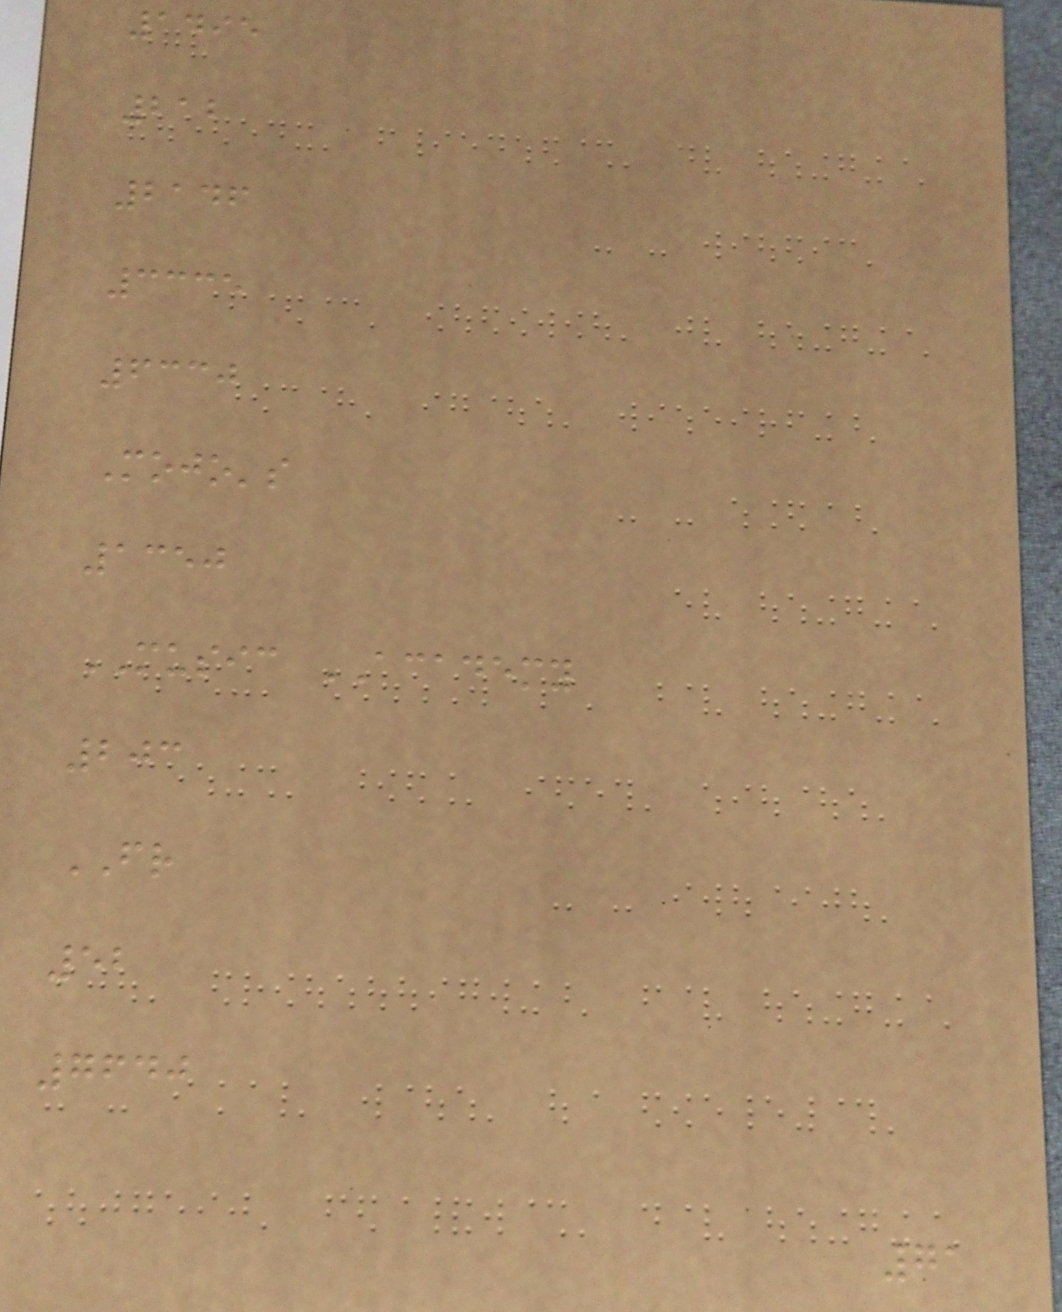1495
212
2146
3335
6330
Mojo's
1350
MUSIC ACADEMY
203
FR
52
7640
71
